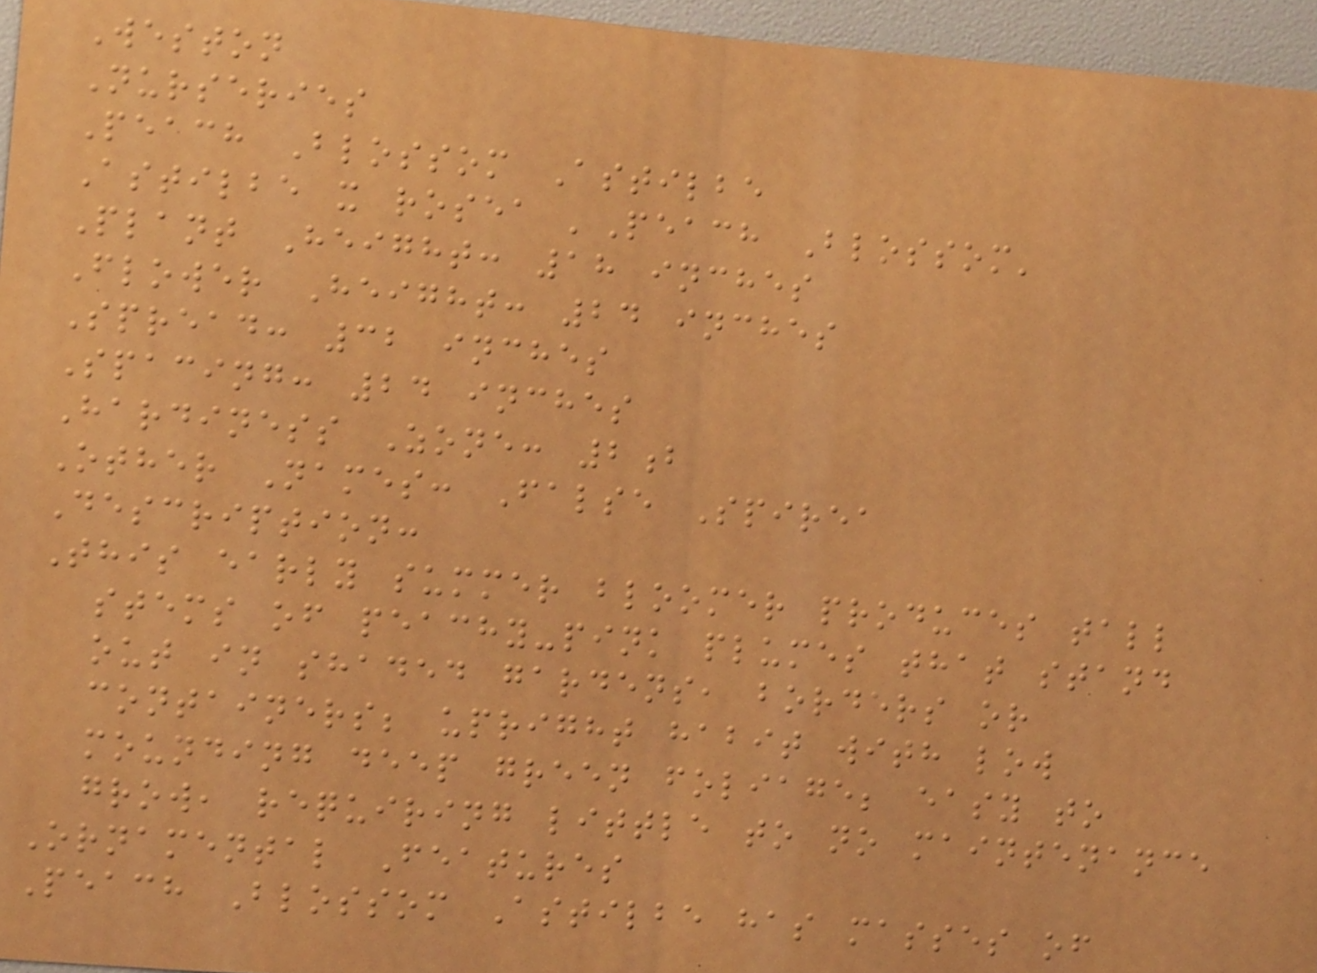Weston
Nurseries
Peach Blossom Astilbe
Astilbe x rosea 'Peach Blossom'
Plant Height: 18 inches
Flower Height: 24 inches
Spread: 32 inches
Spacing: 24 inches
Hardiness Zone: 2b
Other Names: False Spirea
Description:
This early summer bloomer produces tall
stems of peachy-pink plumes that stand
out in shaded gardens, borders or
containers; upright habit with low
mounding deep green foliage; easy to
grow, requiring little to no maintenance
Ornamental Features
Peach Blossom Astilbe has masses of
